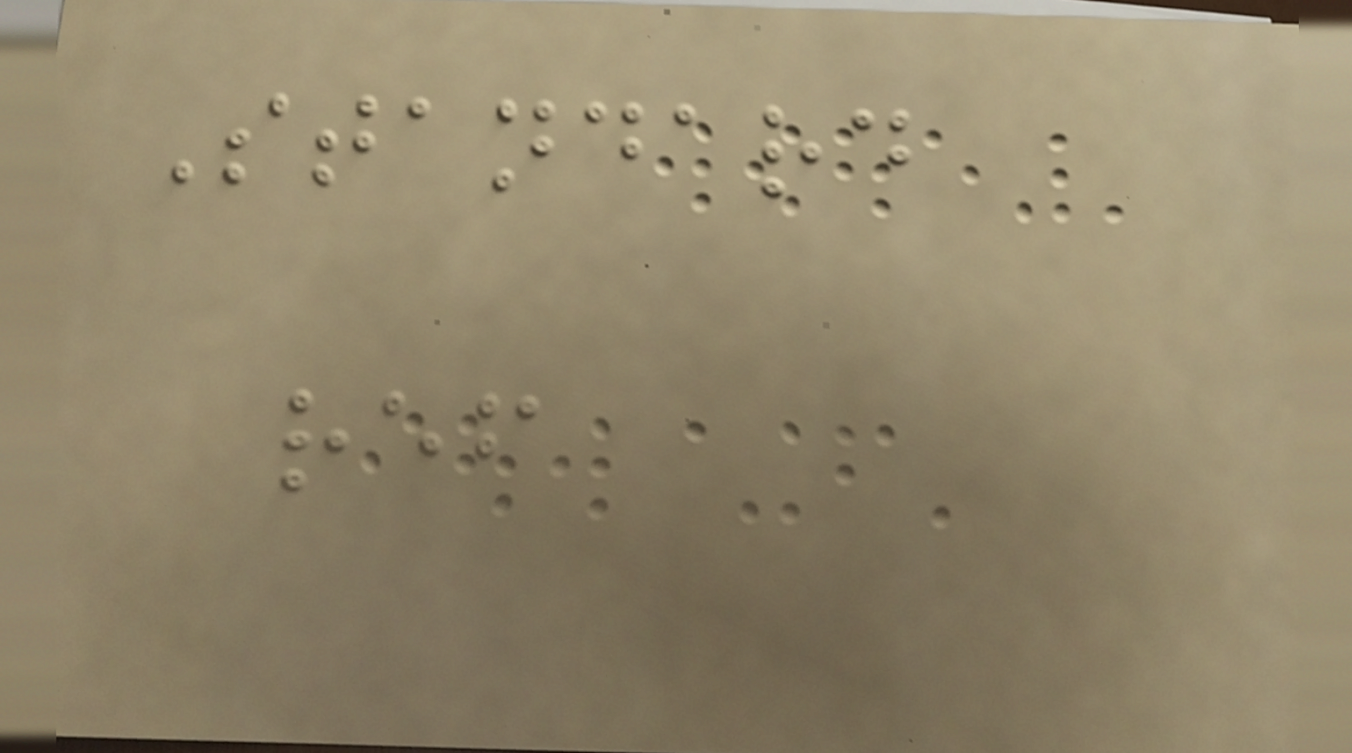Standard
ref
